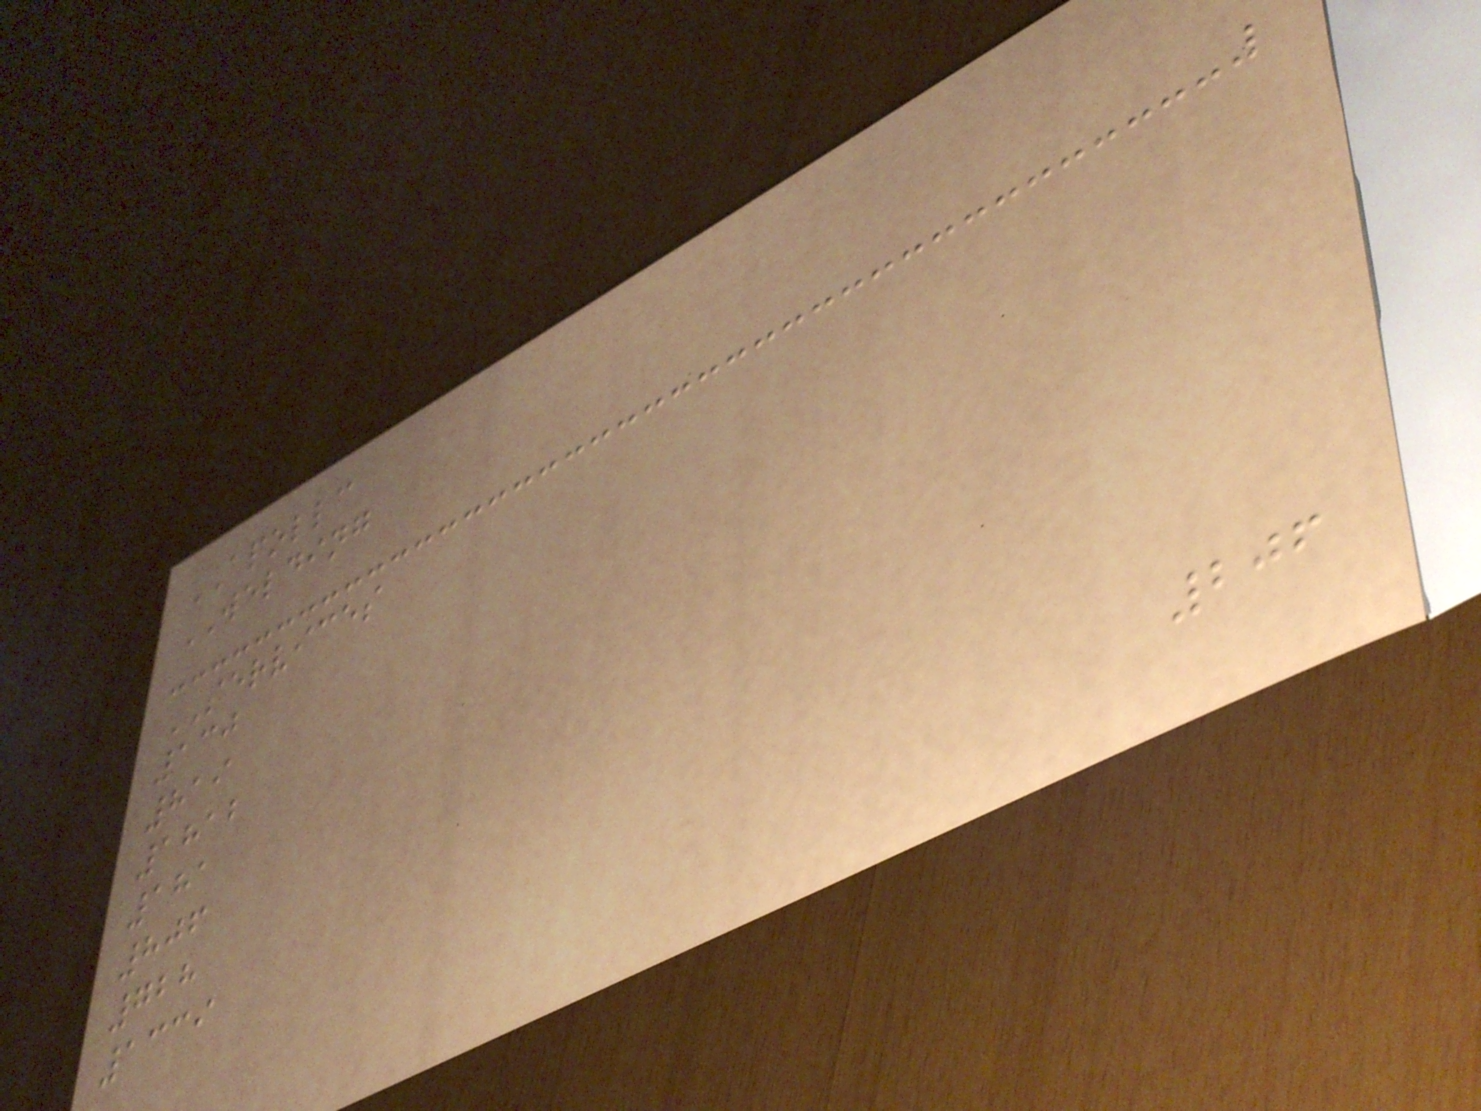APOLLC
WELDING
SERVICES
130
819
1812
181
806
728
1339
206
